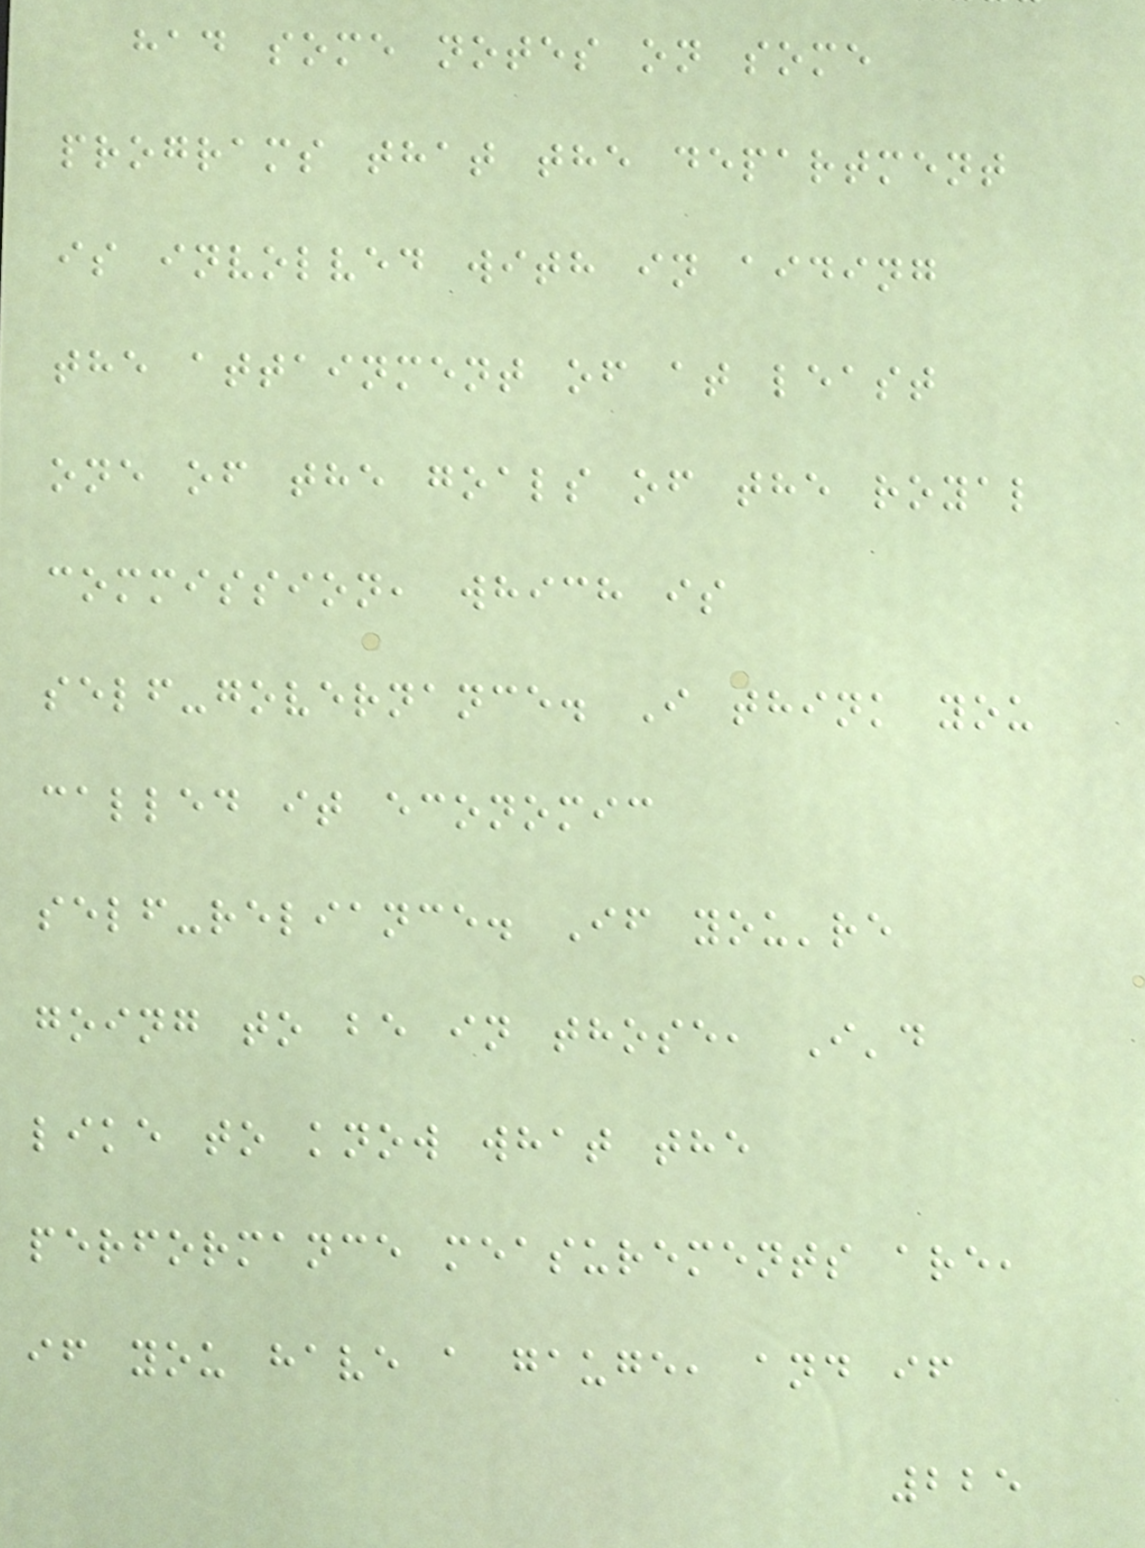had some notes on some
programs that the department
is involved with in aiding
the attainment of at least
one of the goals of the royal
commission, which is
self-governance. I think you
called it economic
self-reliance. If you're
going to be in those, I'd
like to know what the
performance measurements are,
if you have a gauge, and if
225
